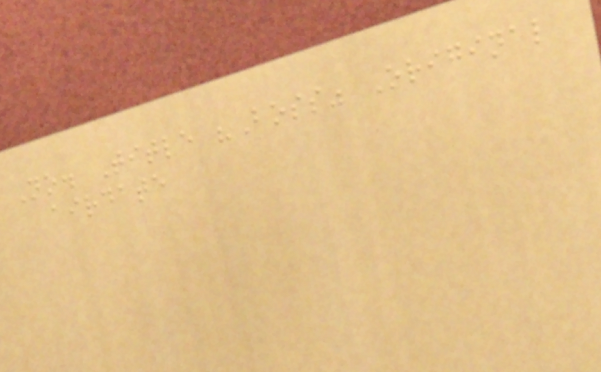No. Title "Boss" Original
airdate
